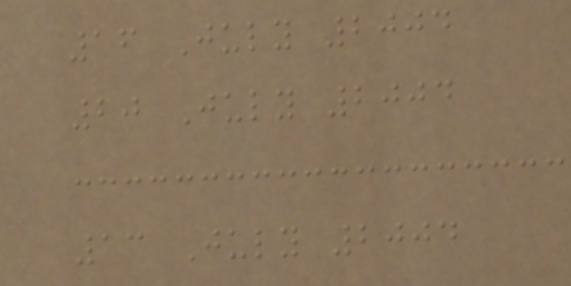16 July 2004
20 July 2004
13 July 2004
